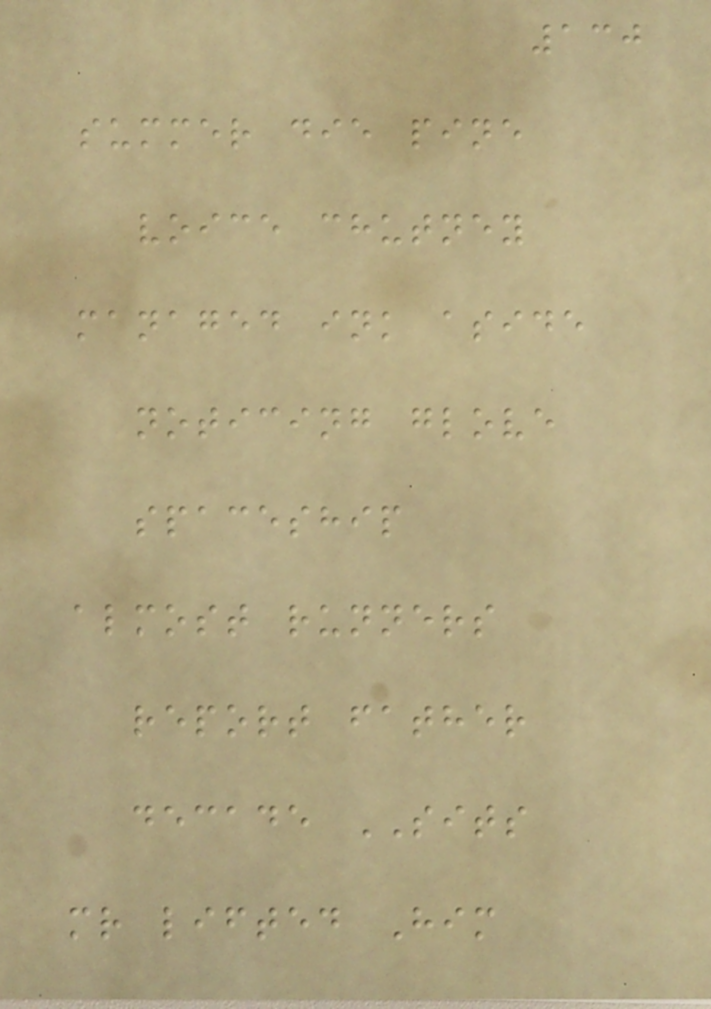130
summer die pine
voice chutney
managed ink aside
noticing glove
spaceship
almost runners
report father
decade SITS
mr lifted Him
